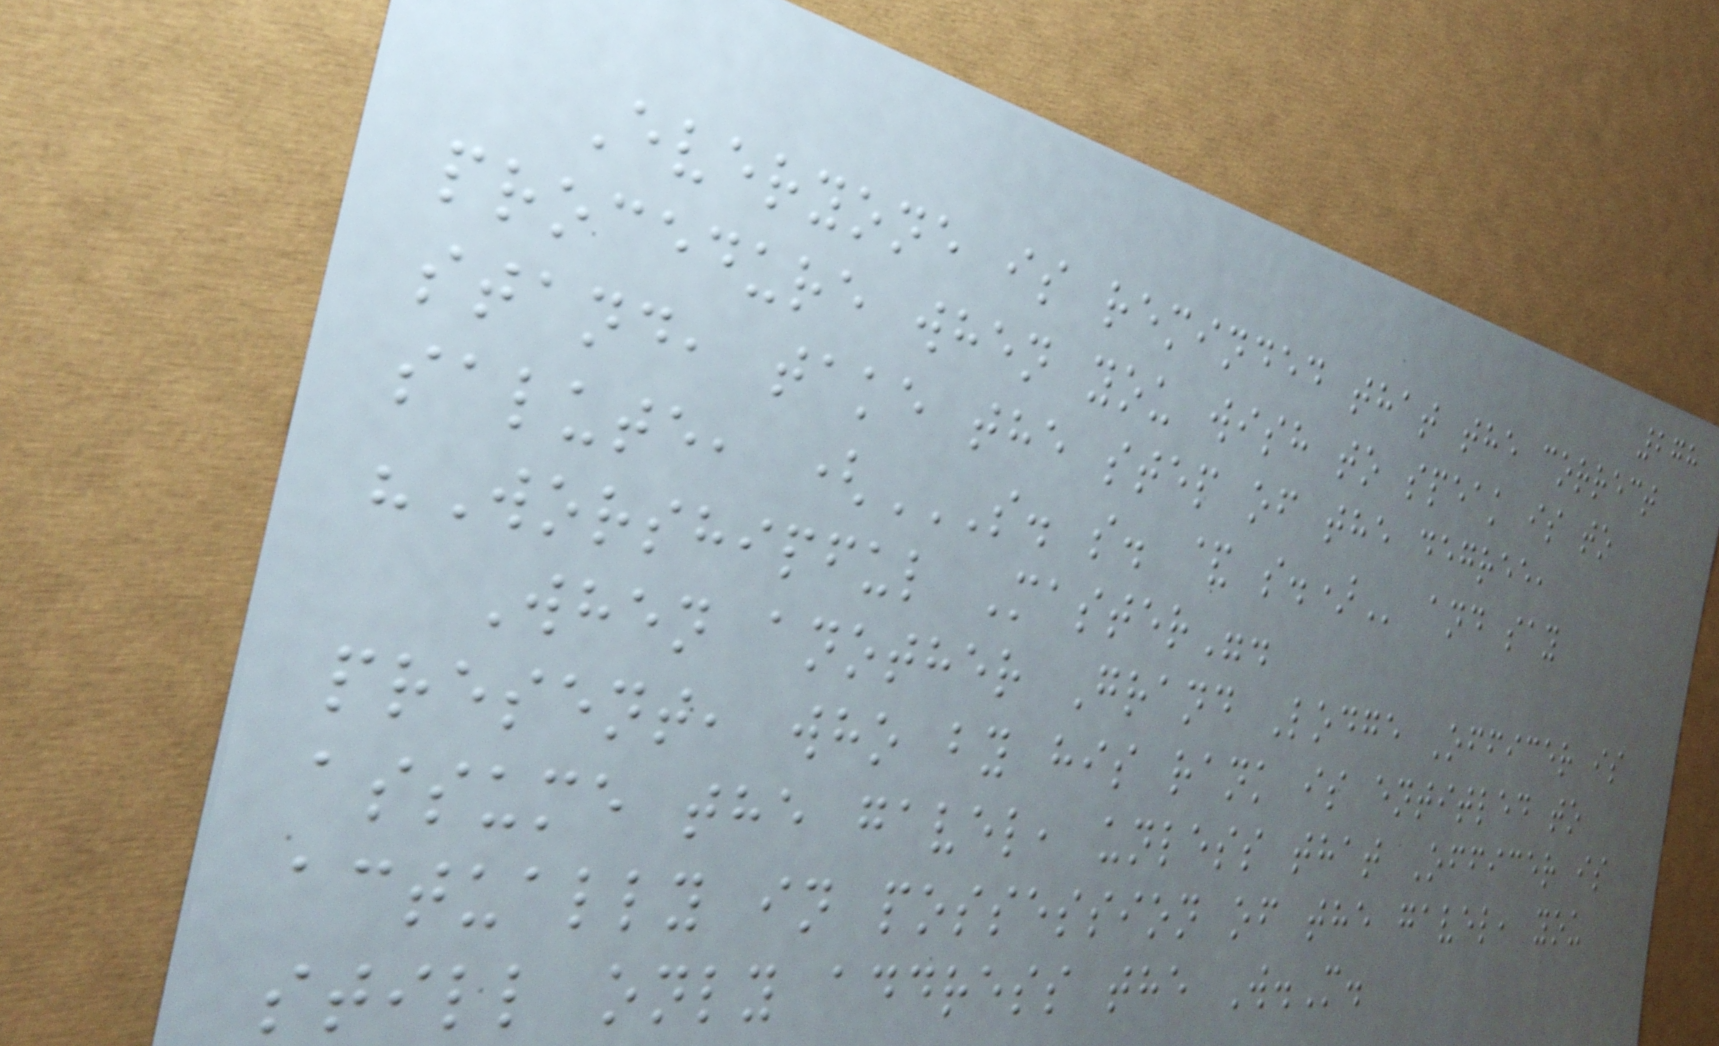278
Everyone is reminded that the correct
procedure when you wish to speak is to
stand, take the step of the degree,
salute, (S. S. & S.) and say
"Worshipful Master".
When another Grand Lodge Officer is
present, who by his rank is entitled to
assume the gavel, unless that Officer is
actually in possession of the gavel, you
still only address the W.M.
